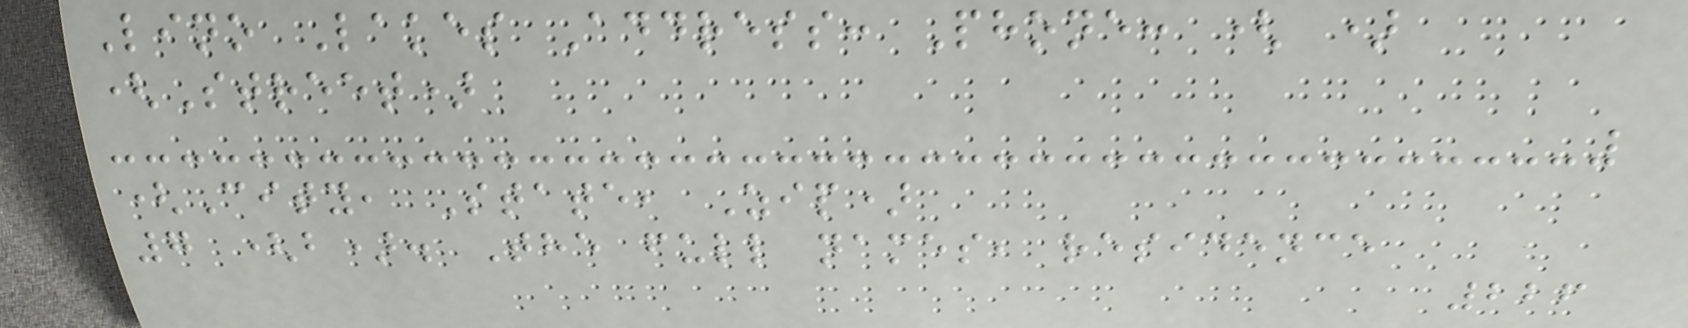Lino Lakes Address: Phone: ( )
(Street)
(City, State, Zip)
7 (b). The full names, residence
226
